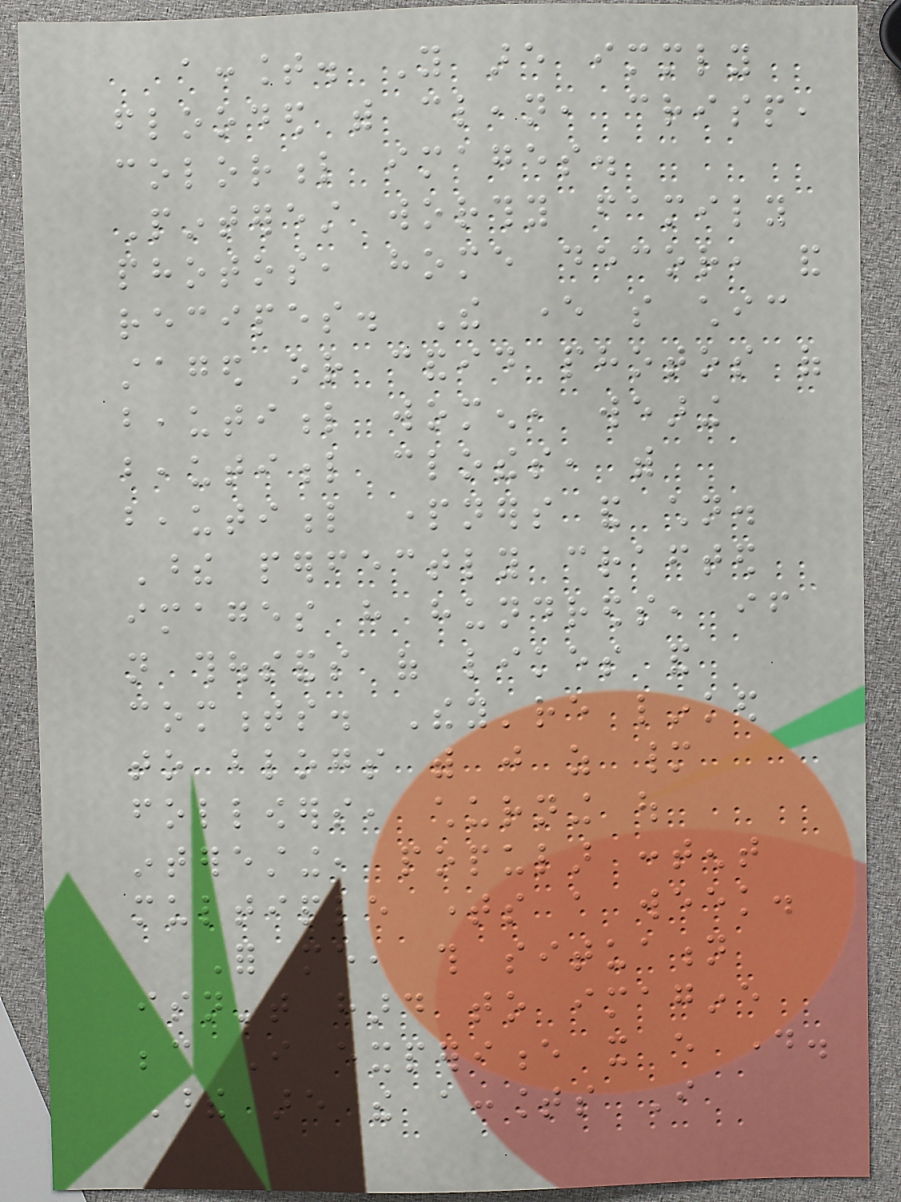account. You are immediately
flooded with clean, crisp,
colorful images.
Pinterest worthy family
photos, home decor, and
recipes. The ever so chic
staged or candid photos of
beautiful women, wearing
beautiful clothes, with
beautiful partners and children.
These perfectly crafted
images have hundreds, if
not thousands of likes and
comments. They're linked
to blogs with just as many
followers, churning out
interesting, popular content
multiple times a week.
For me, this situation
isn't hard to imagine
because I experience it every day.
These are the accounts I
